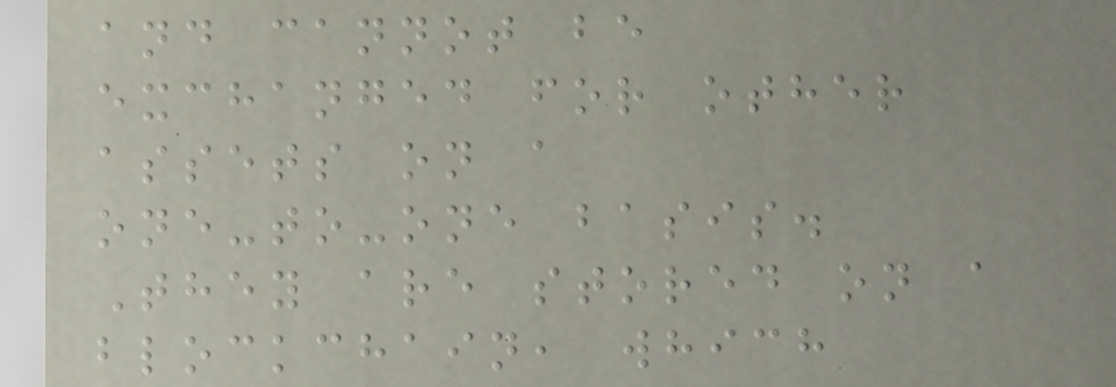and cannot be
exchanged for other
assets on a
one-to-one basis.
They are stored on a
blockchain, which
